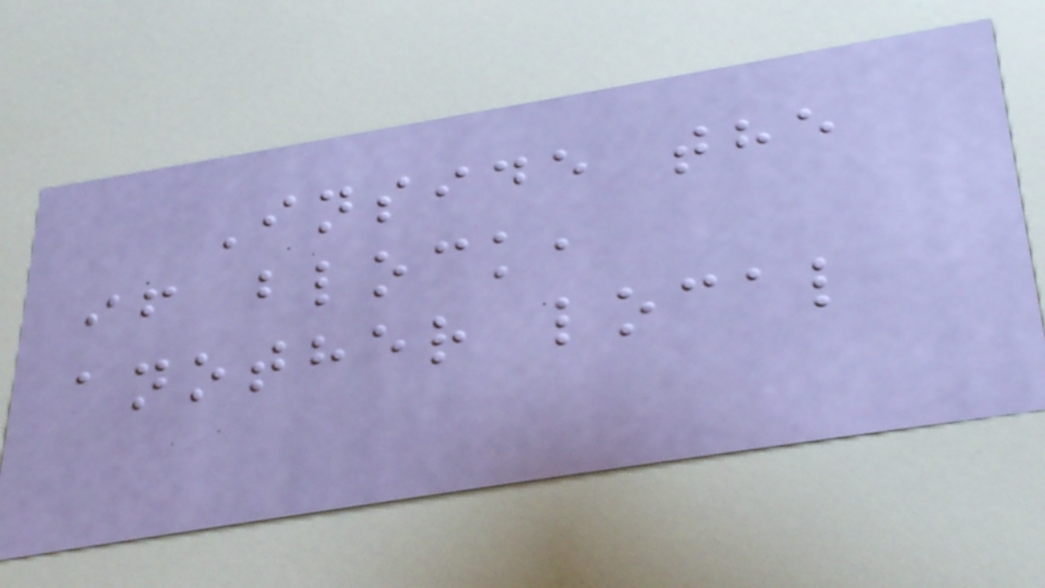Inside the
if block,
another local
